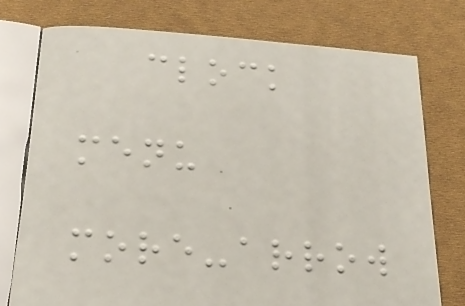clock
menu
more-arrow
